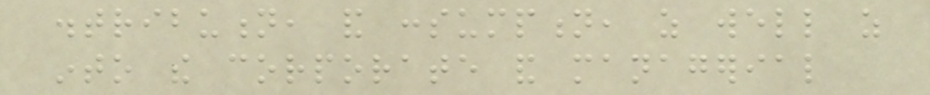distribution, and consumption, as well as
into the corporate and managerial
